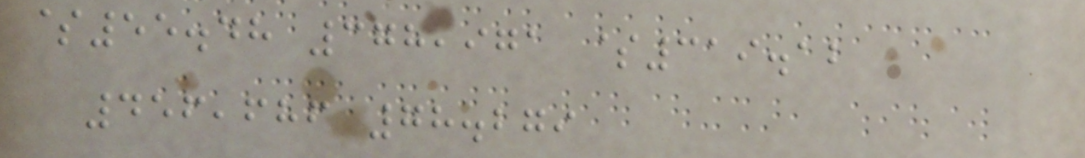$55.48 378,971 $319.12
456,686 78.279
